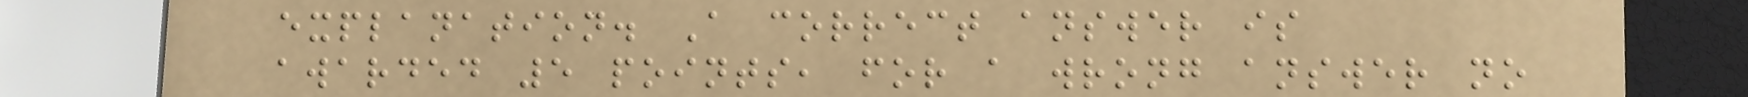explanation. A correct answer is
awarded 5 points, for a wrong answer no
